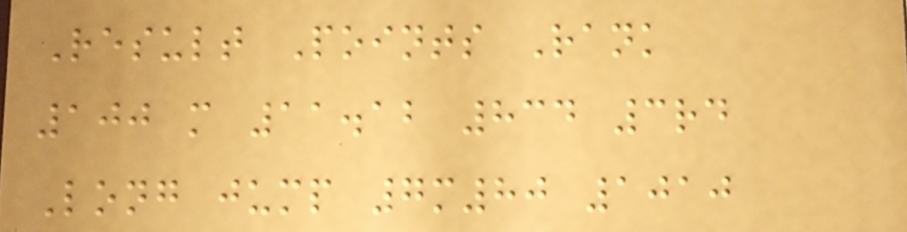Result Points Rank
100 m 11.12 834 3rd
Long jump 7m80 1010
